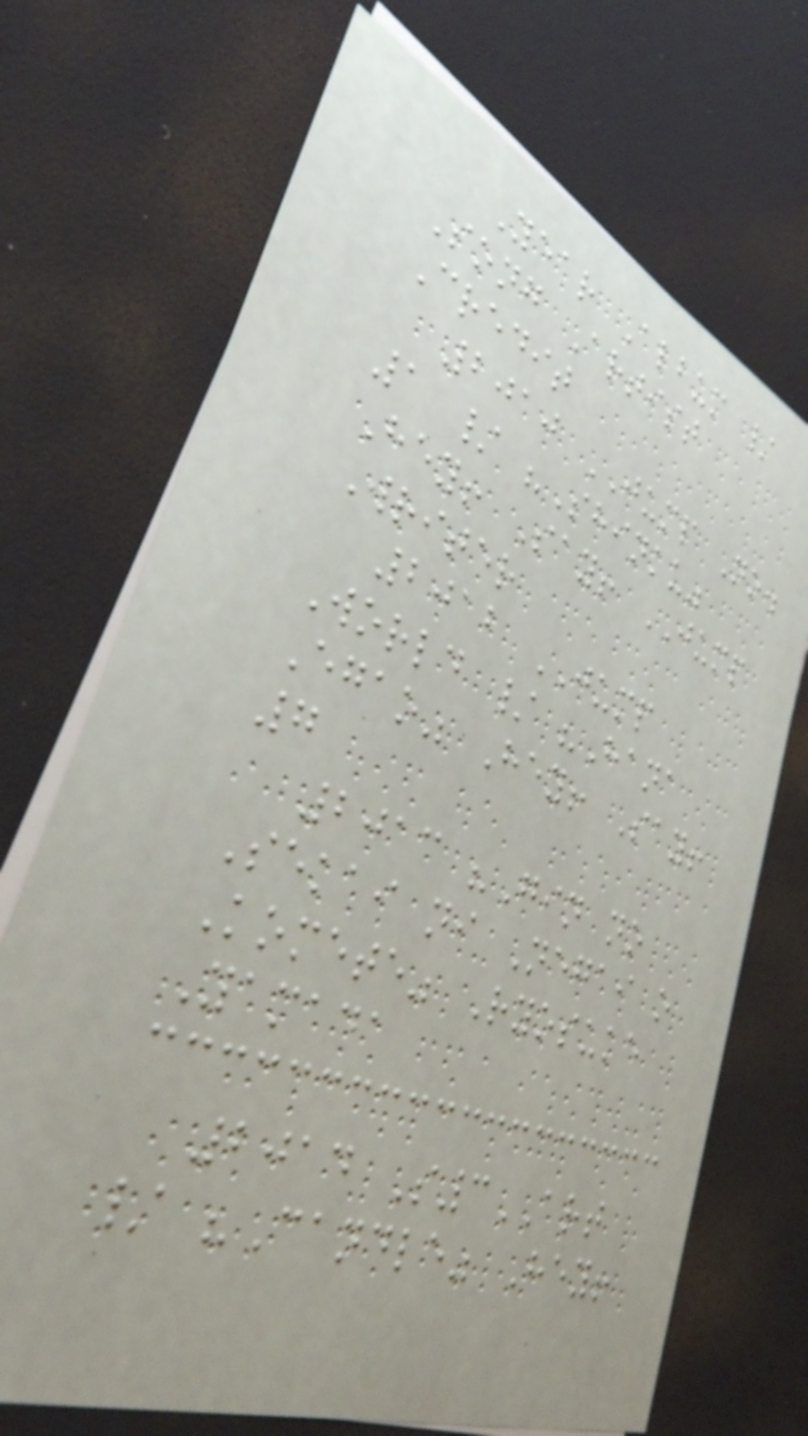Year Album /
Song Artist
Credit
2010 JUMP No.
1 / "Shinku"
Hey! Say! JUMP
Writer
2012 JUMP
World / "Hana
Egao" Hey! Say!
7
2013 "Gin no
Sekai ni Negai o
Komete" Ryosuke
Yamada
2014 S3ART
/ "Candle" Hey!
